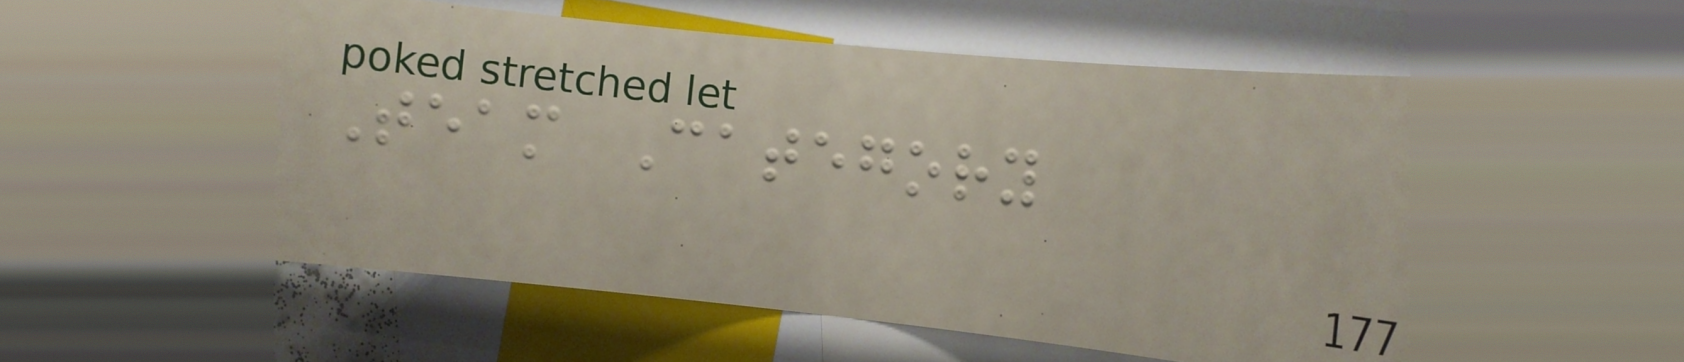Team Category
